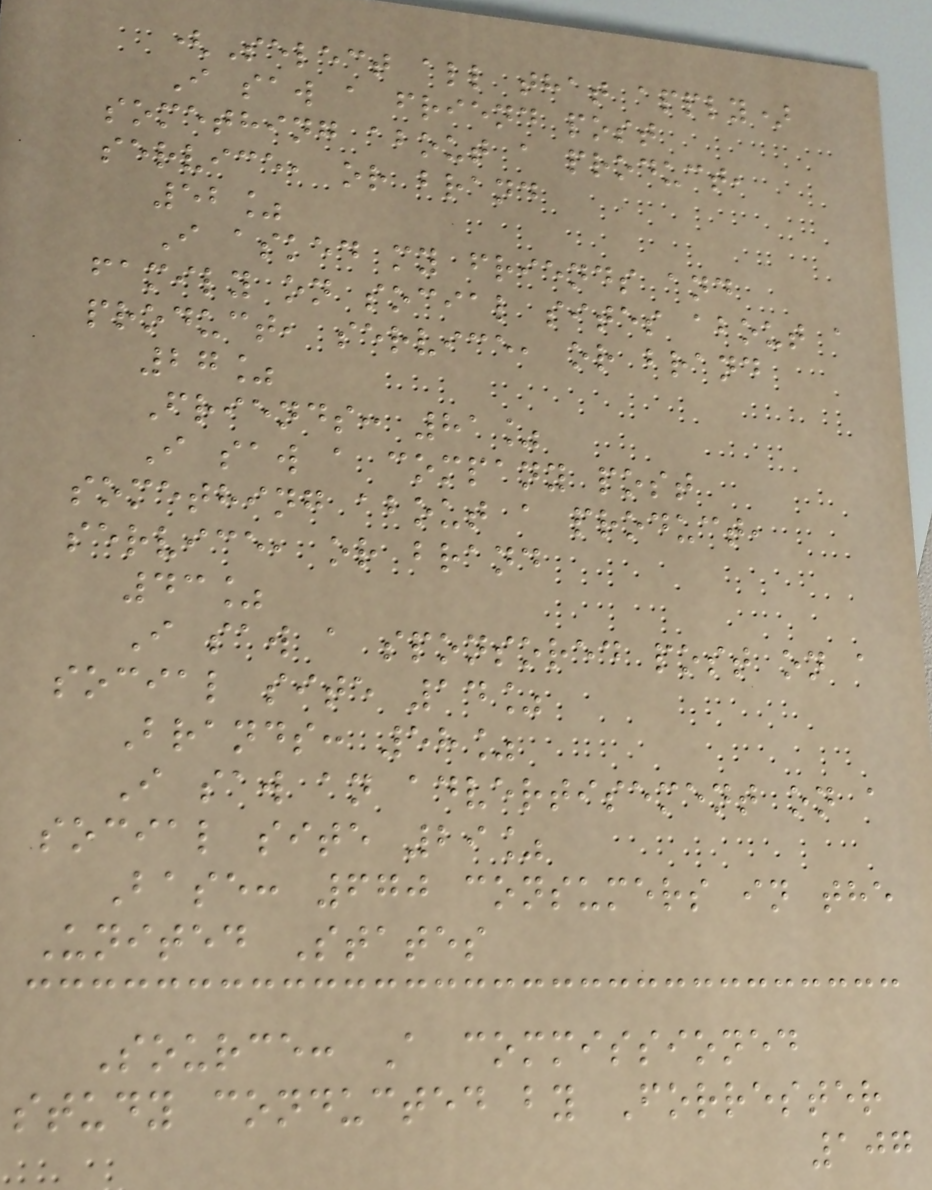(Select all that apply)
I saw a friend post
something about a product,
service, or brand
52%
I asked my friends and
family on social sites about a
product, service, or brand
27%
Friends: 81%
I saw a company post
something about a product,
service, or brand
43%
I saw a sponsored post on a
social site 14%
Brands: 58%
I saw an advertisement on a
social site 29%
Base: 670 consumers in the
United States
Source: A commissioned
study conducted by Forrester
107
